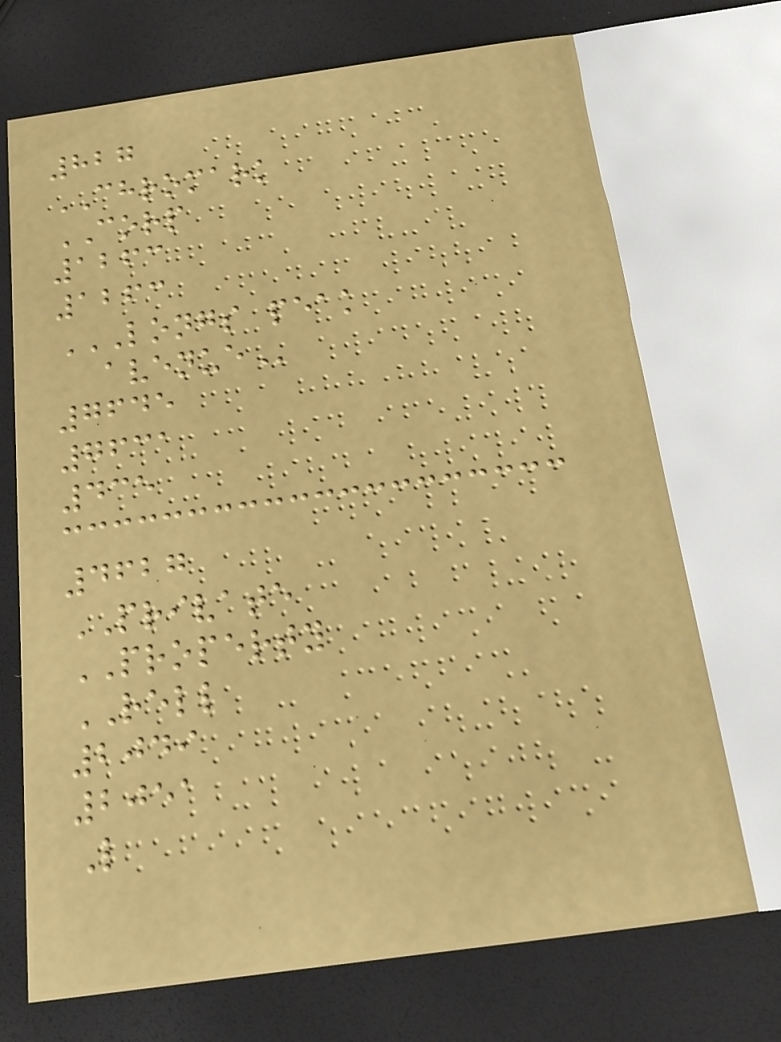827
CHROMARK
CORP
1263
1263
LONGS PEAK
AVENUE
7645
7631
435
4627
PRIVATE
PROPERTY
RELL
2049
2051
L
